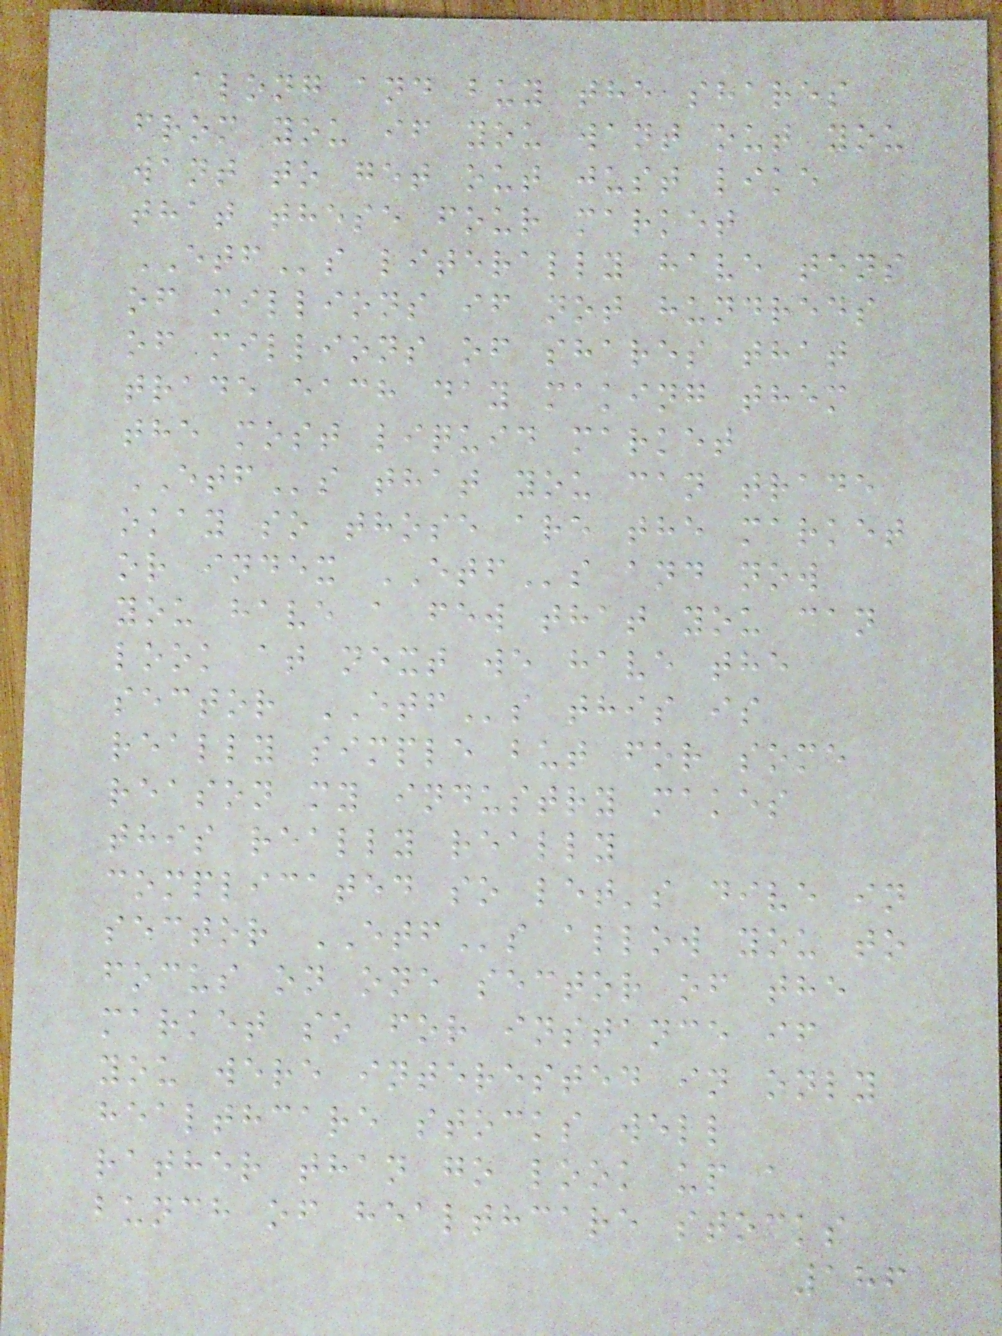along and buy the shares
from you if you want out you
want to get out just like
that these four market
ETFs literally have tens
of millions if not hundreds
of millions of shares that
trade each day making them
the most liquid market
ETFs that you can trade
okay so those are the market
or index ETFs and now
you have a few that you can
look at next we have the
sector ETFs this is
really simple but for some
reason my industry makes
this really really
complicated so let's dive in
sector ETFs allow you to
focus on one sector of the
market so for instance if
you were interested in only
healthcare stocks well
rather than go look up a
bunch of healthcare stocks
186
